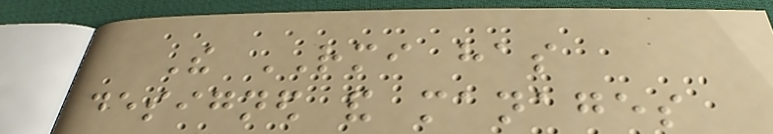The RMI has
designed and manages
